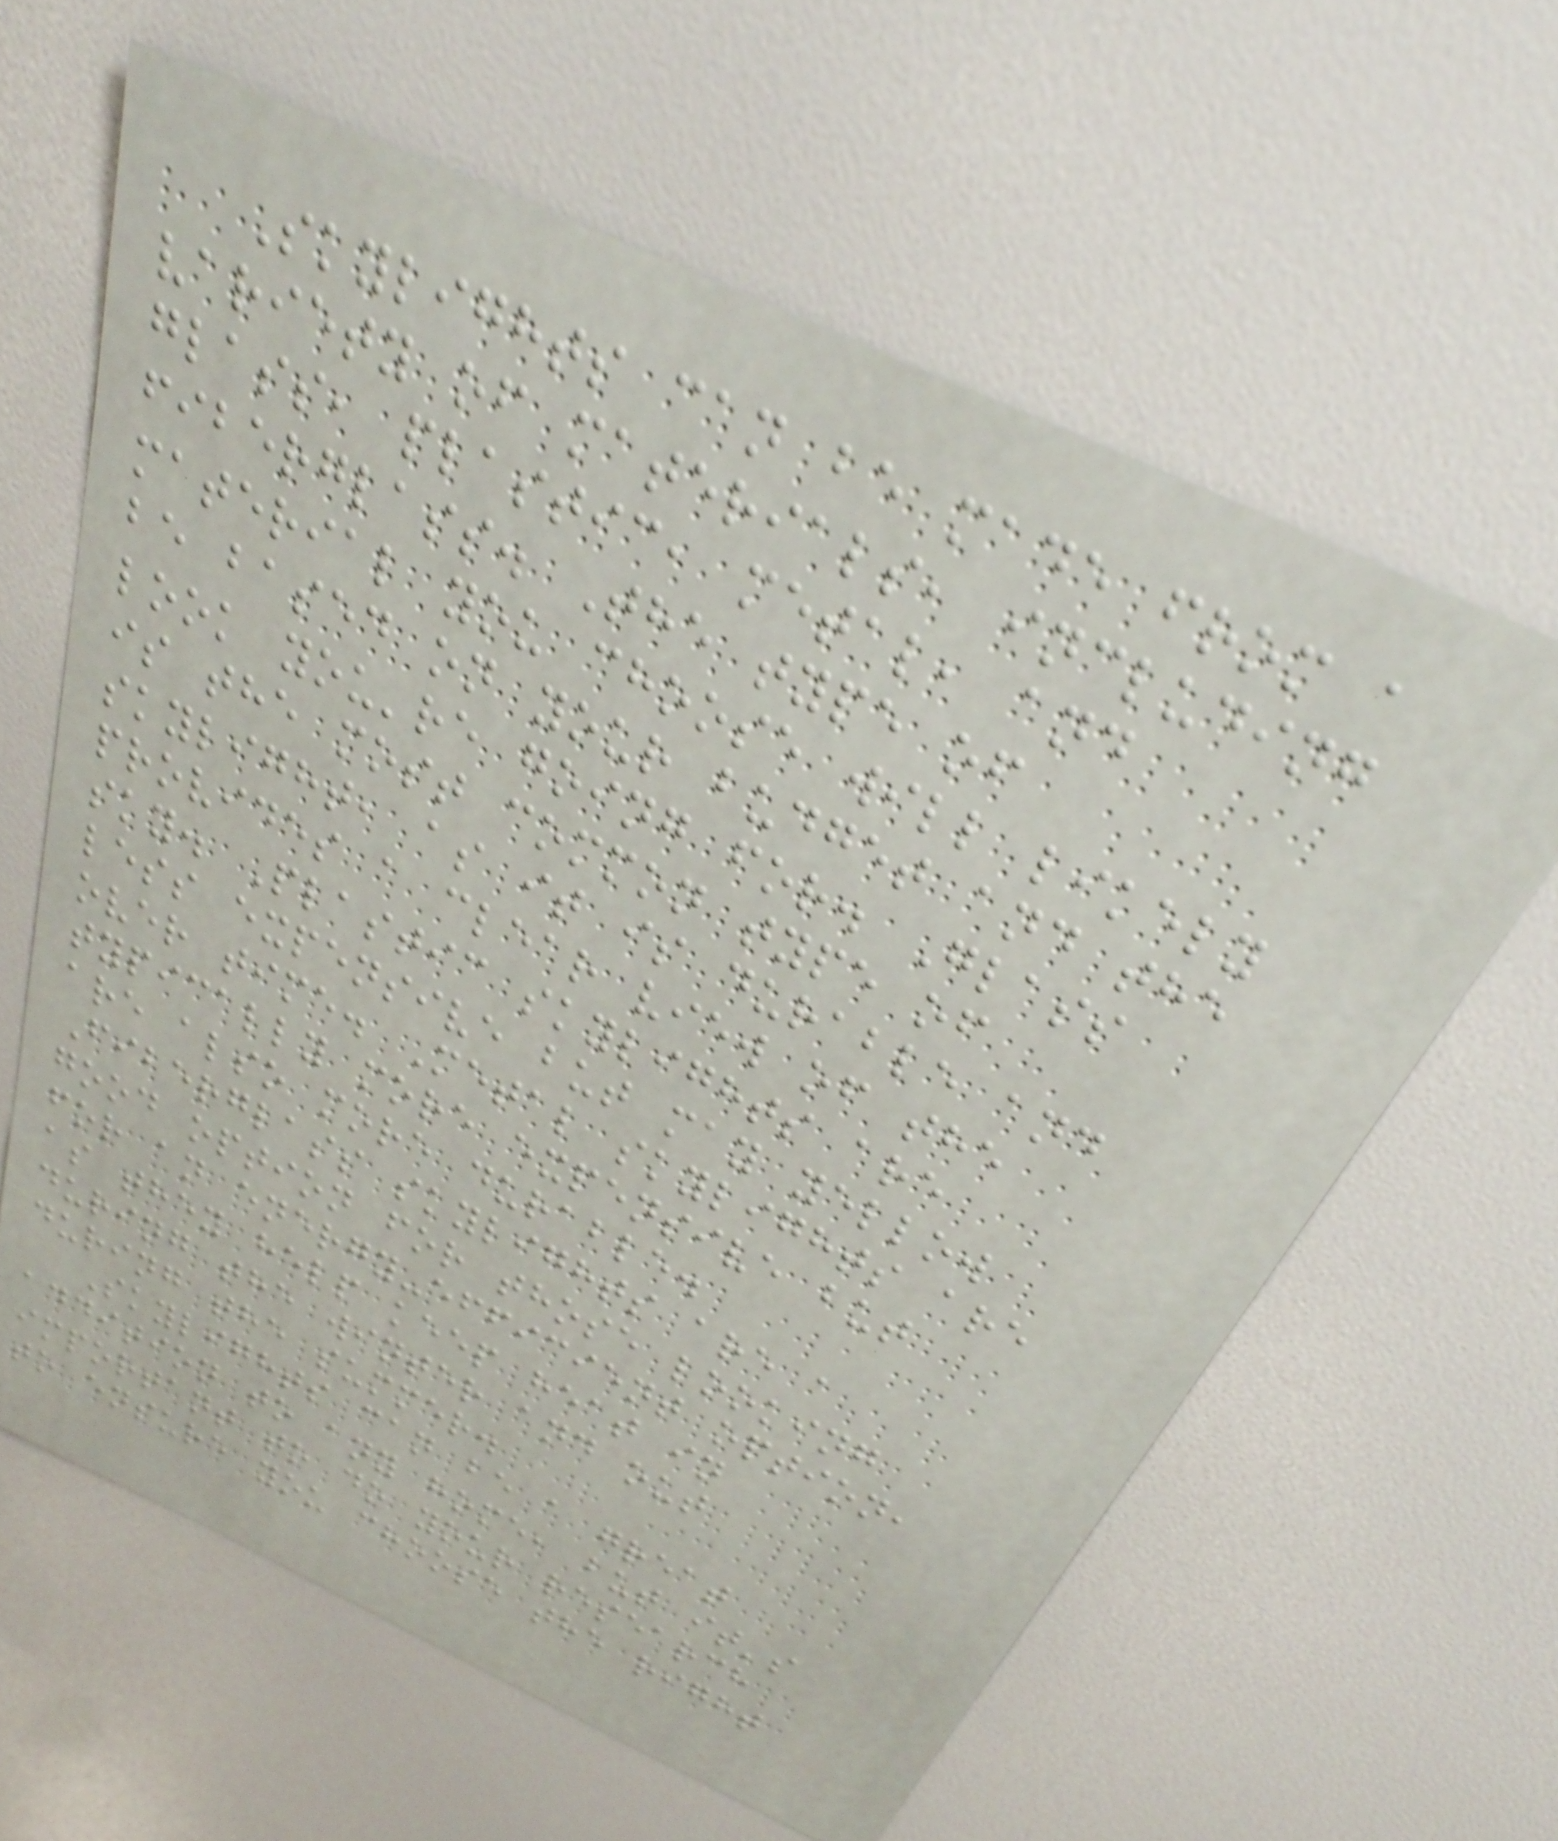Skylights can be made from a
variety of materials, including
glass, plastic, metal, and
fiberglass. The type of
material you choose will likely
be based on your budget and the
look you're going for. Glass
is the most common type of
skylight, as it is durable and
provides a clear view of the
sky. Plastic skylights are
less expensive but may yellow
over time. Metal skylights are
typically more expensive but
are also more durable.
Fiberglass skylights are a
good option for those looking
for an energy-efficient option,
as they help keep heat in
during the winter and out
during the summer.
Skylights can be a great
addition to any home, but it's
important to do your research
to ensure you choose the right
